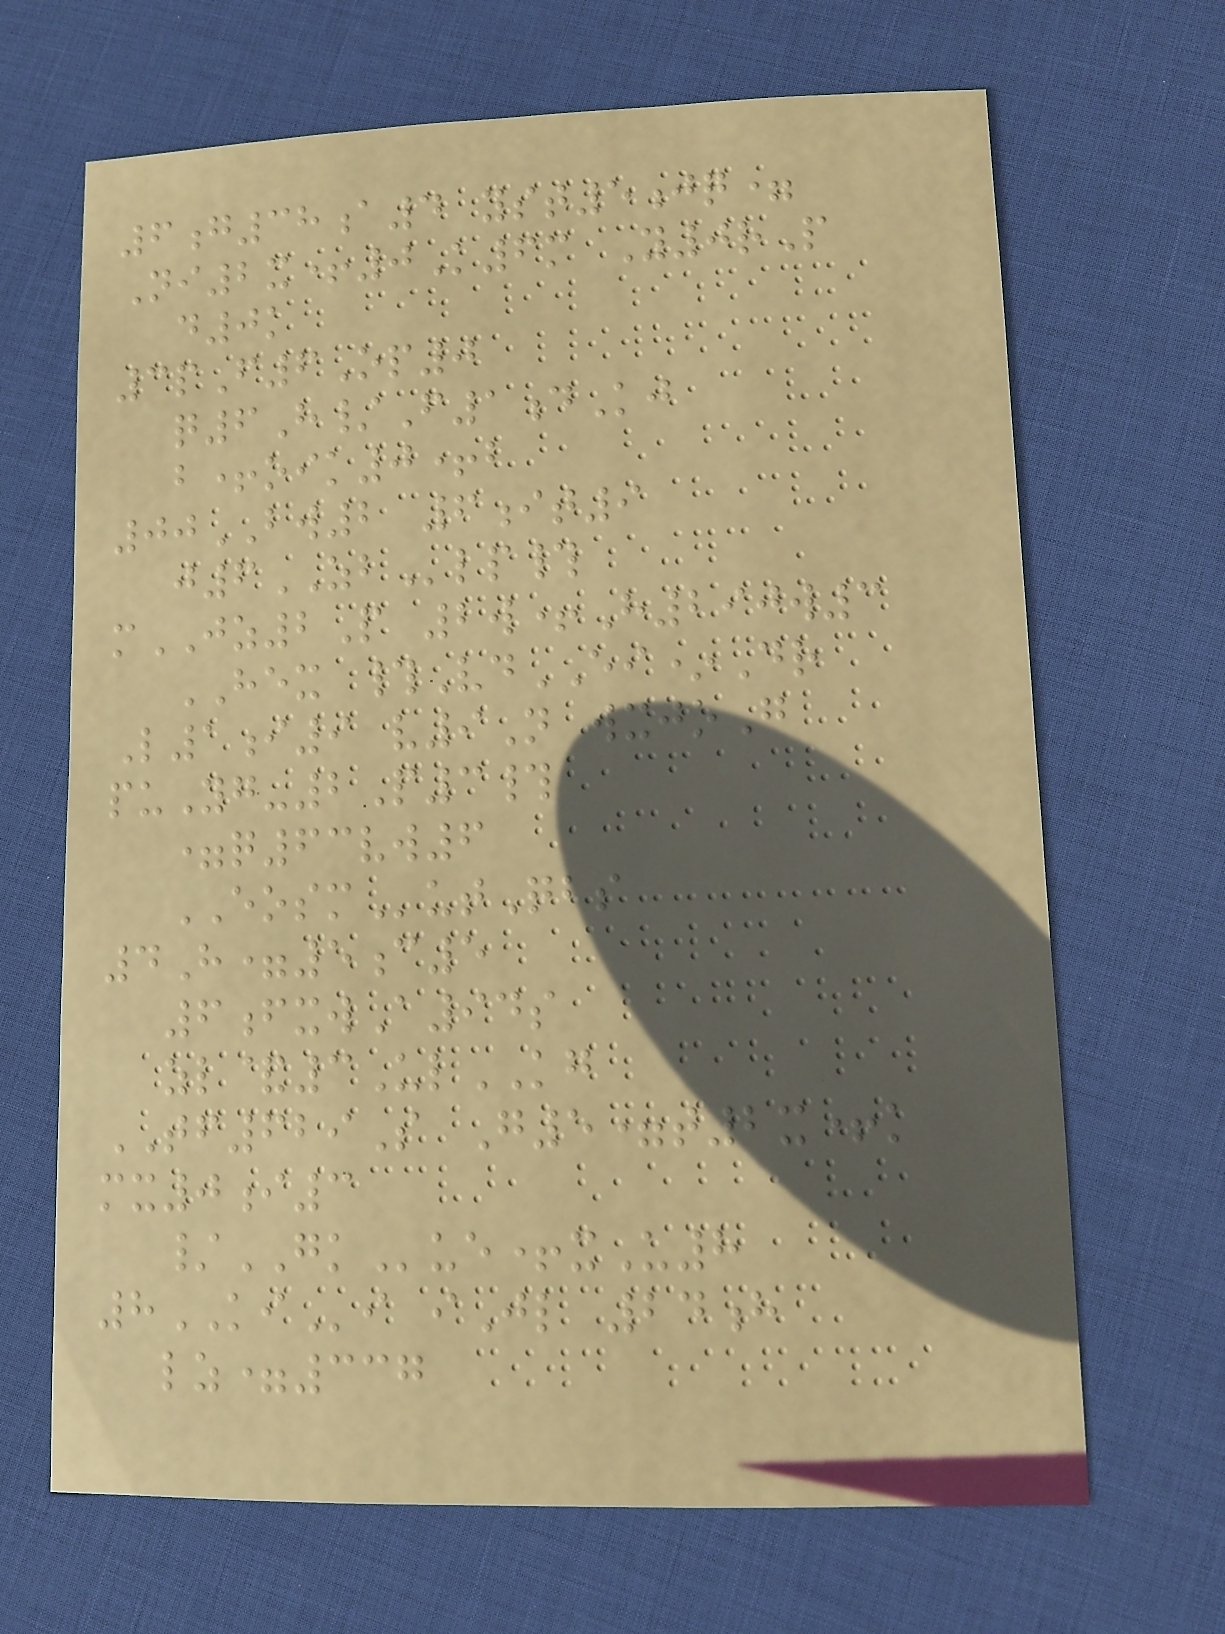6g38a4 yst5jq=
Ni2x+0K6m Y0rP
d0k
3pF6Op0
q6H/F1dKj
b+oik0+b
00BW2 6it9
j6ZBlp#
mJZ2P 2w+H290w3
HEX #VdEI*Dr
L1i9 v9N wxjoG
puYg-2P3#
=q63vw6
EOSMutQbs
4H=5c5
6fxwA94s
zl&3UlKG
TF629S G5=t2x+k
mx0i3
/GKue+xU8
8KIi iJl 24h
lz=337
